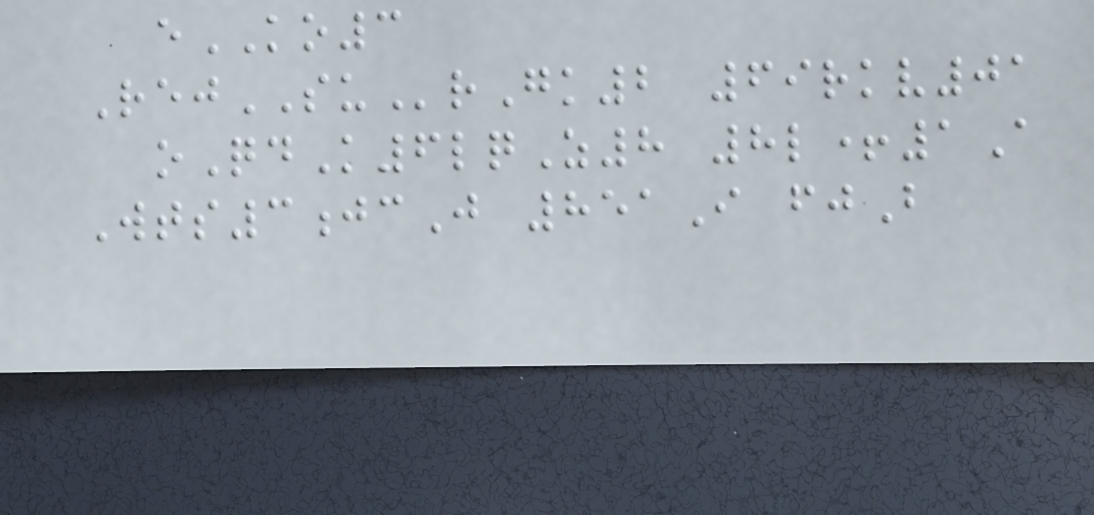eKO3
RejSUrGk2 69rkv01
oQdK6lqZ8 8l+1A
Wts3jcJ 851I fjB
